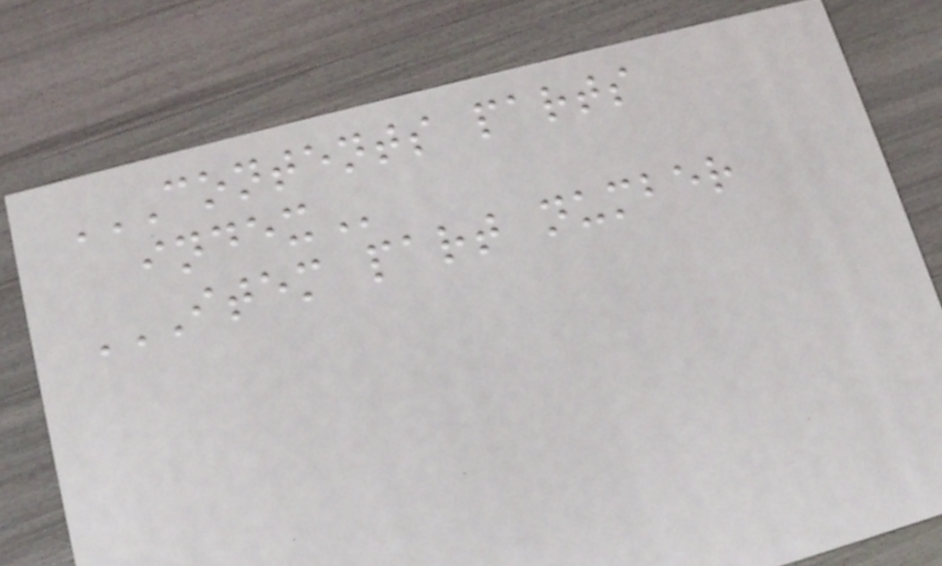CONTENTS PARTS
INDEX
ITEM PART NUMBER
